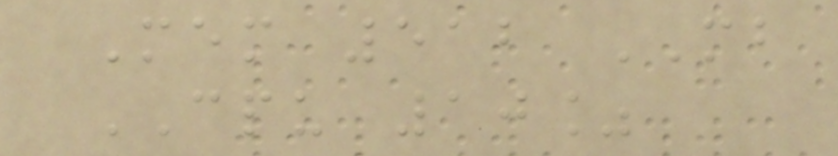Mem 512 MB
CPU 10%
